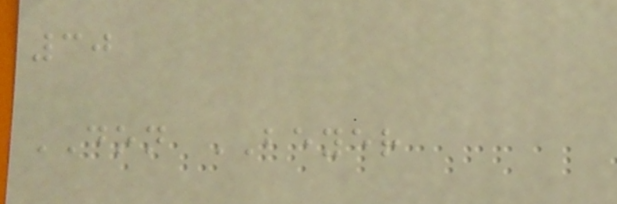30
DON BEYER
